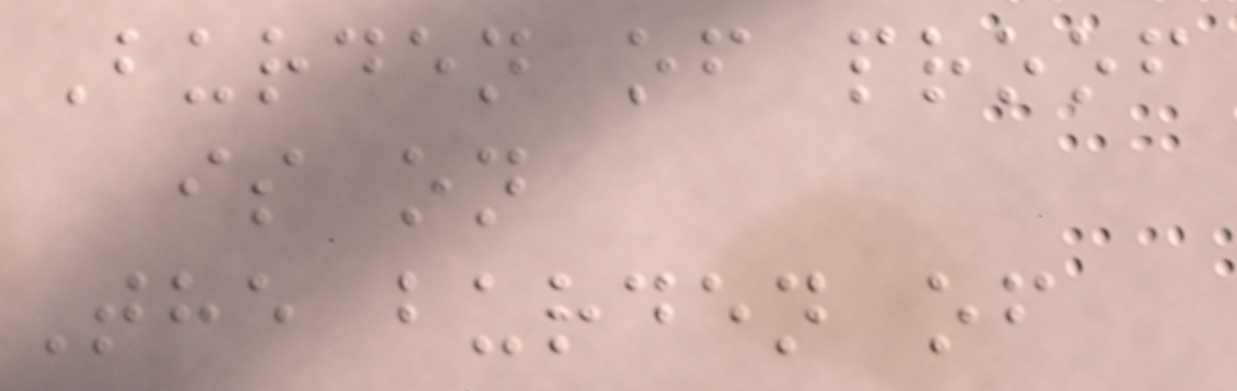Burden of proof
is on
The burden of
